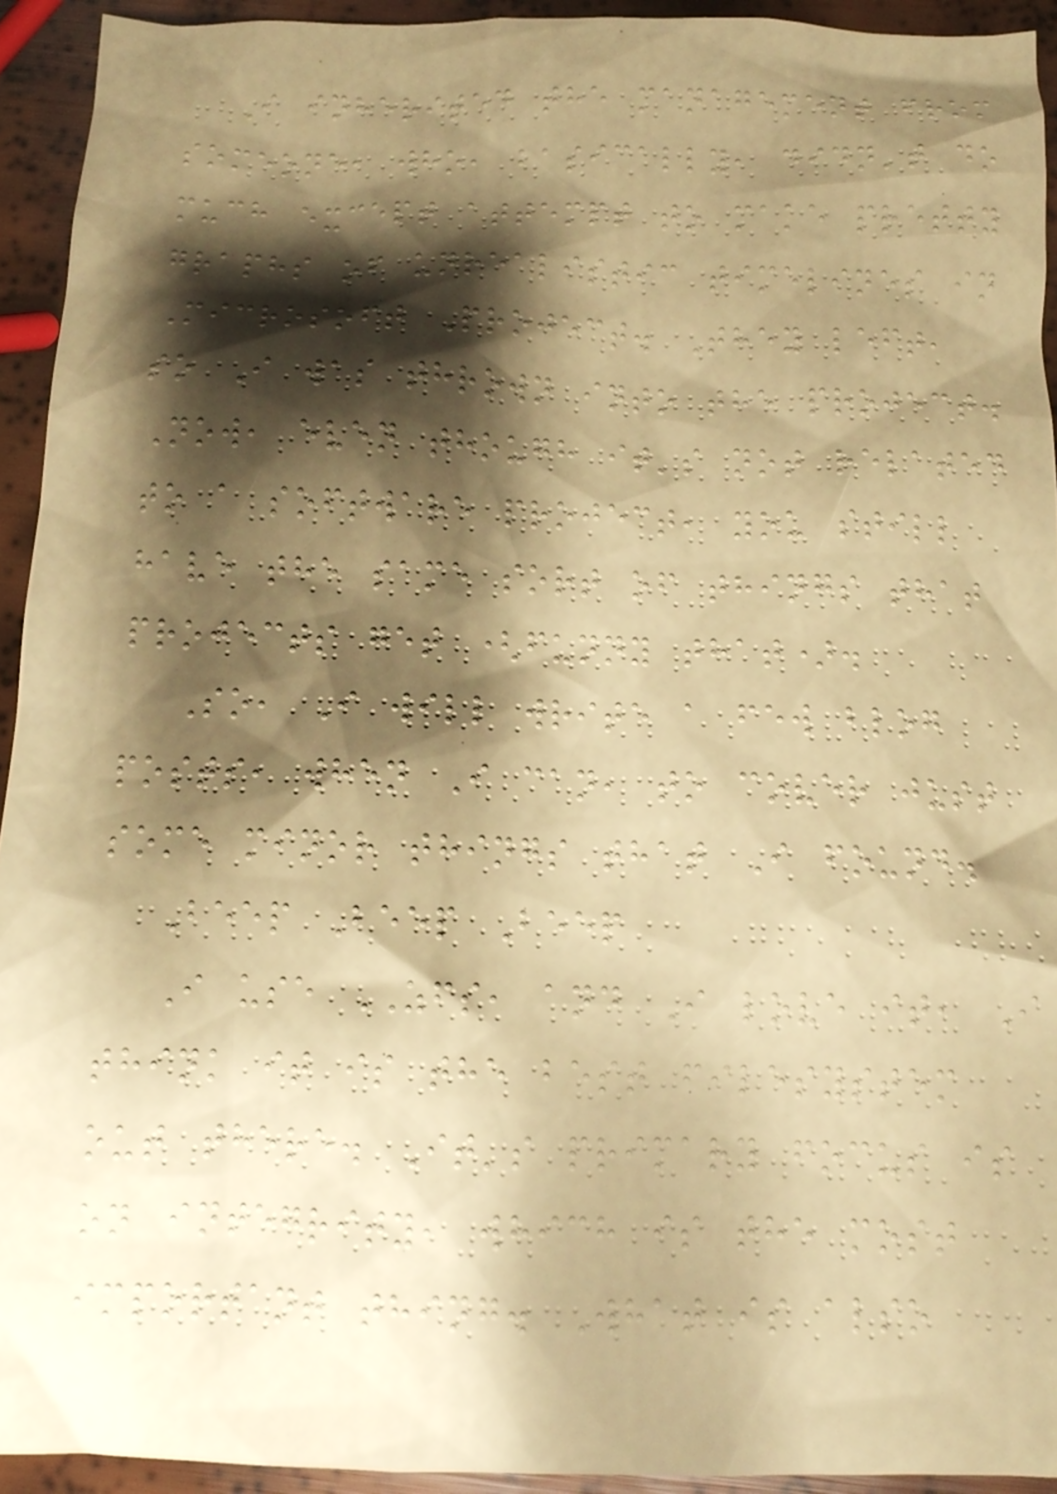I inherited the management from
someone, who, basically, didn't do
much except attempt to make pretty
graphs of unrealistic timelines in
Microsoft Project. They left,
so I was thrown into the project.
Now, even though it's not related
to a software project, you still
have the same sort of things that
projects get (funny that).
So, I will write a few blog
posts, when I can, to cover just
some minor things that I found.
Beep Beep Beep
I use ZFS, and I love it, I
think it is the best filesystem
out there. It's primary focus is
on integrity, which is the most
important thing. What is also
